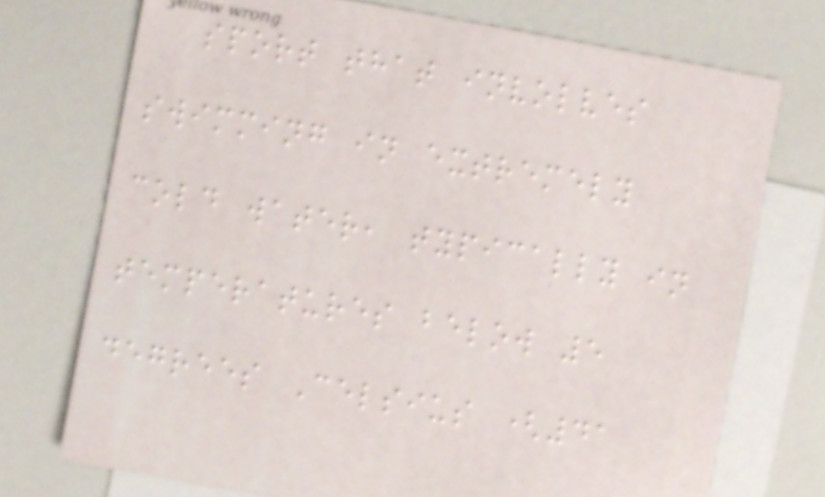sport that involves
swimming in extremely
cold water, typically in
temperatures below 5
degrees Celsius (41
